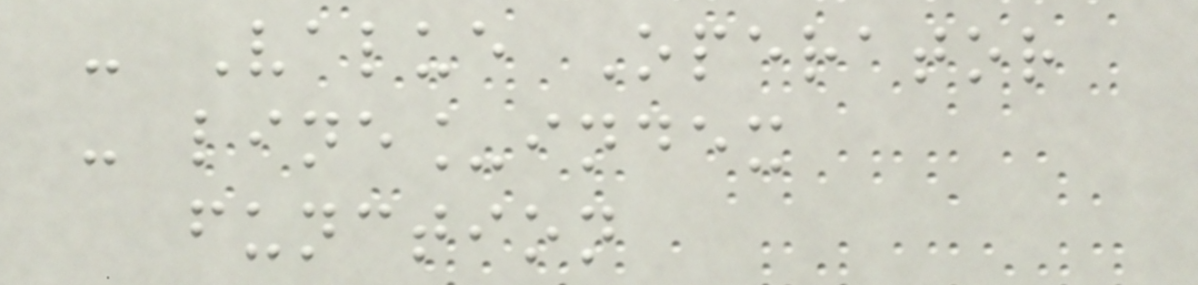- Value Operator
- line_index
function
